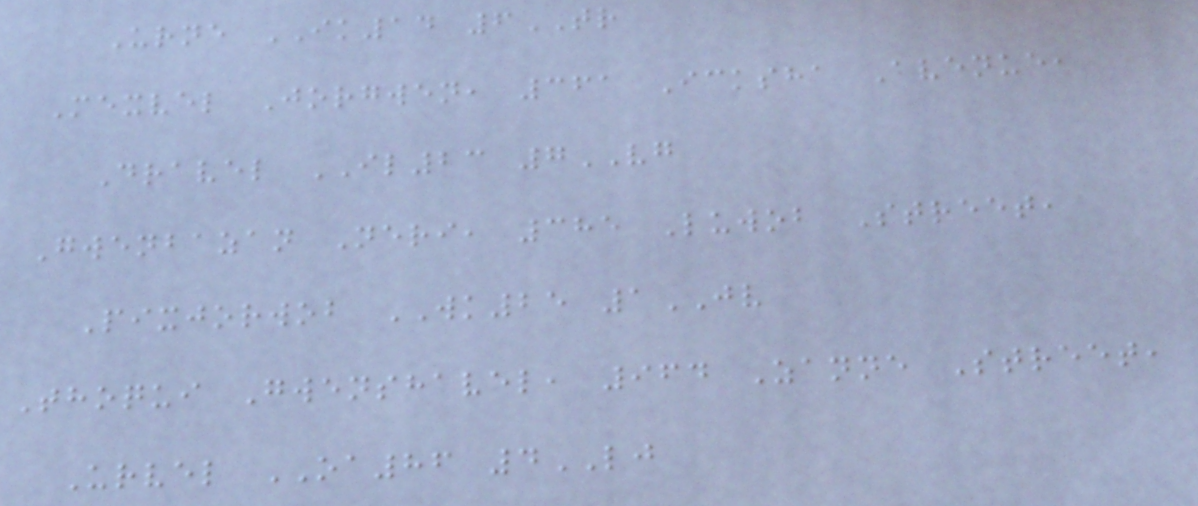Urne IK14 6TR
Mexvel Jorgwen, 361 Icksha Avenue,
Dravel IL23 7VG
Gwenbazan Neri, 385 Luwob Street,
Pixjorwob WK25 1JV
Thoqui Gwenshavel, 964 Zanne Street,
Urvel OA86 4LJ
